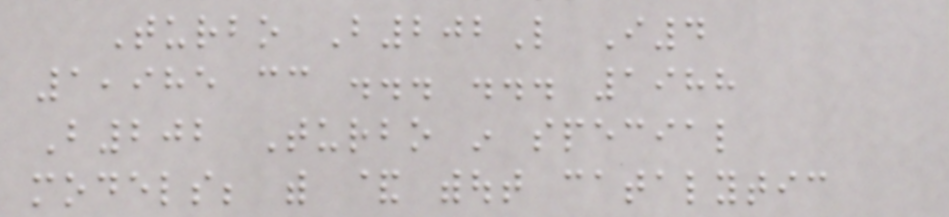Turbo B202L I4
1,985 cc ... ... 1988
B202 Turbo in special
models; with & without catalytic
